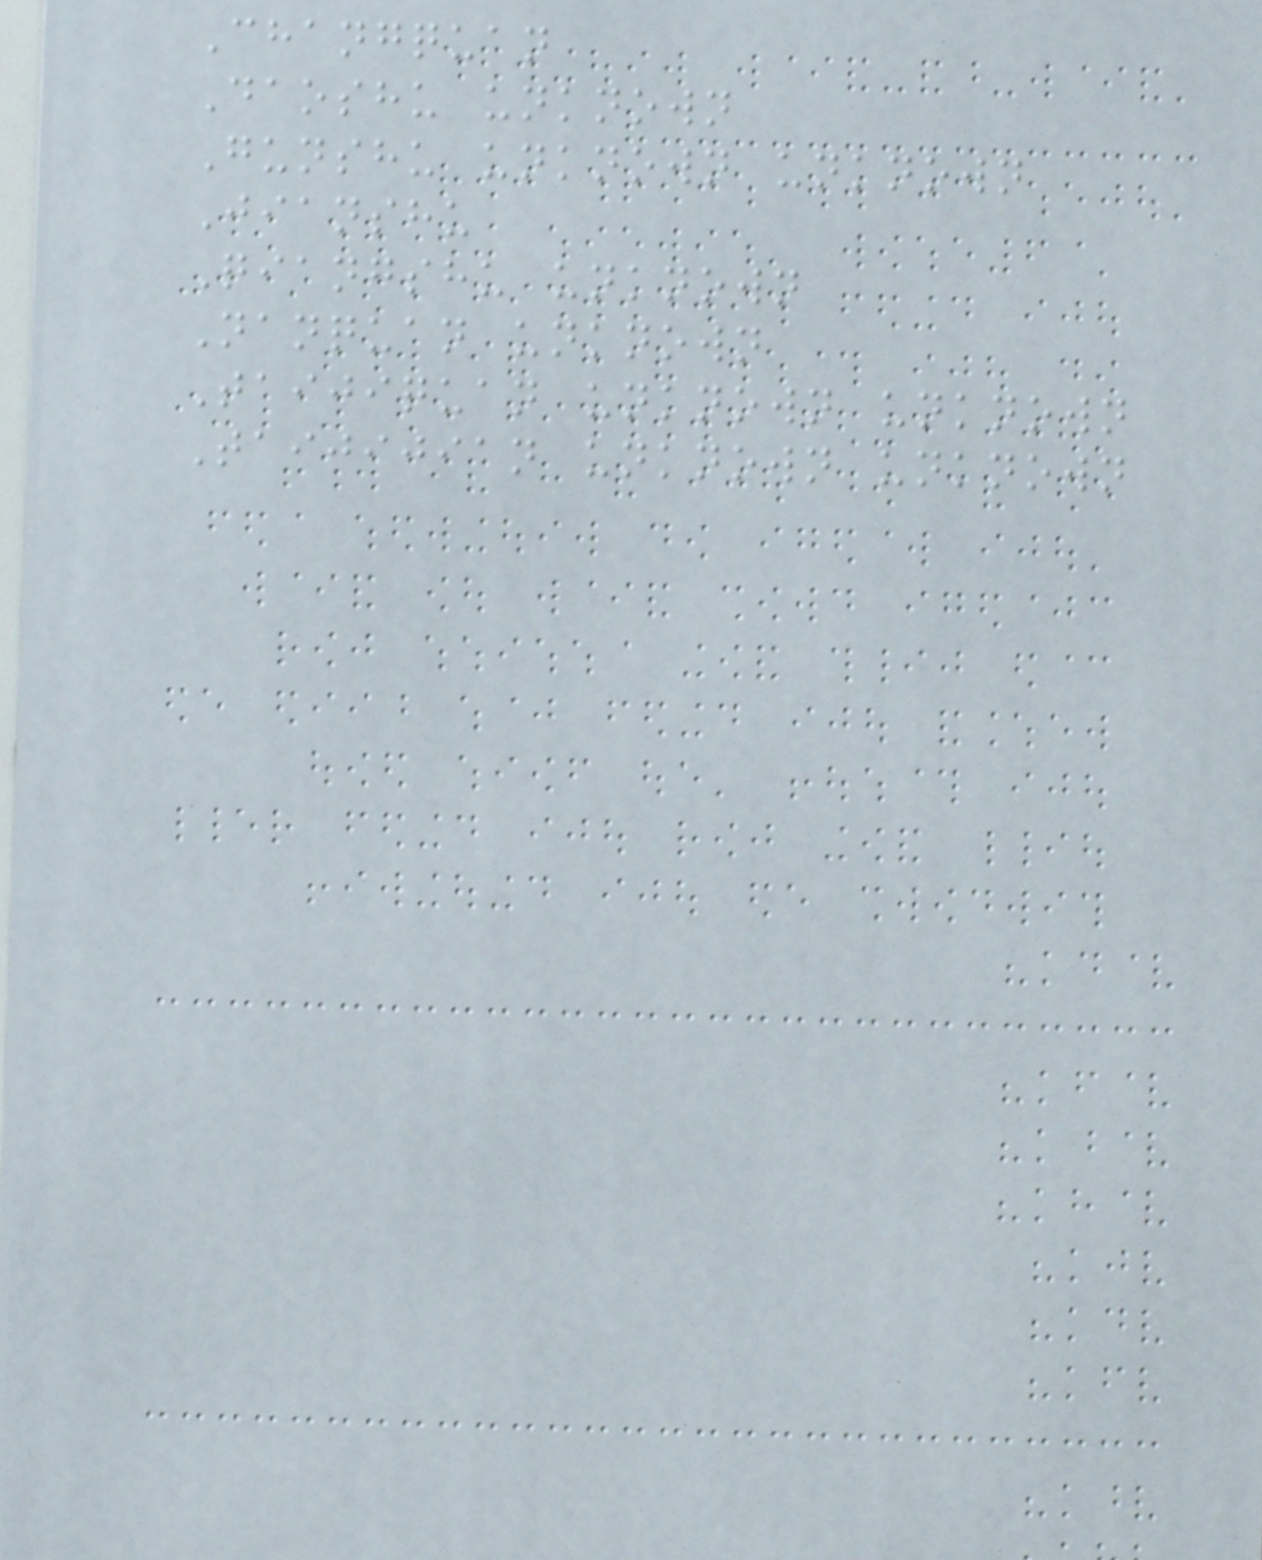Changquan
Daoshu unknown
Gunshu unknown unknown
Jianshu
Qiangshu unknown
Nanquan unknown
Taijiquan unknown unknown
Taijijian unknown unknown
